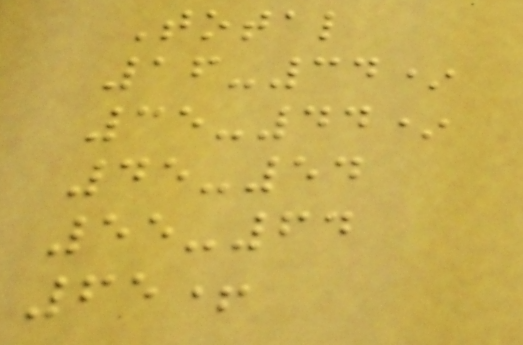Total
16-34*
35-44*
45-54
55-64
65+
